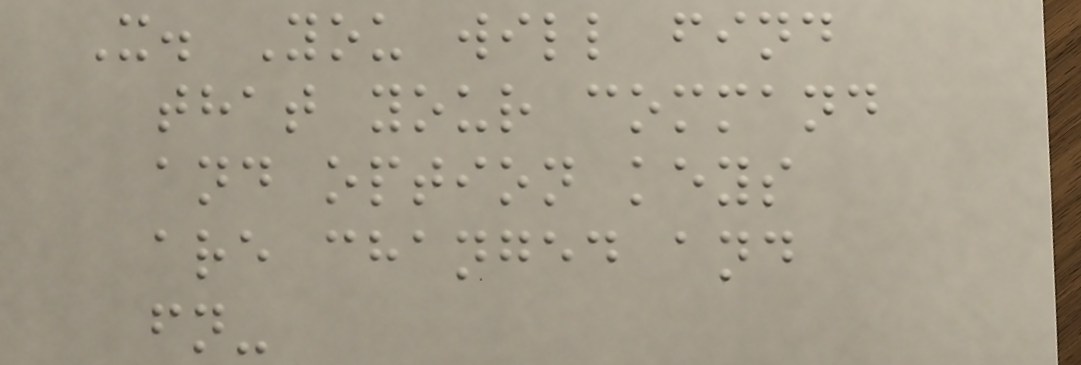X. You will find
that your command
and option keys
are changed and
fn-
